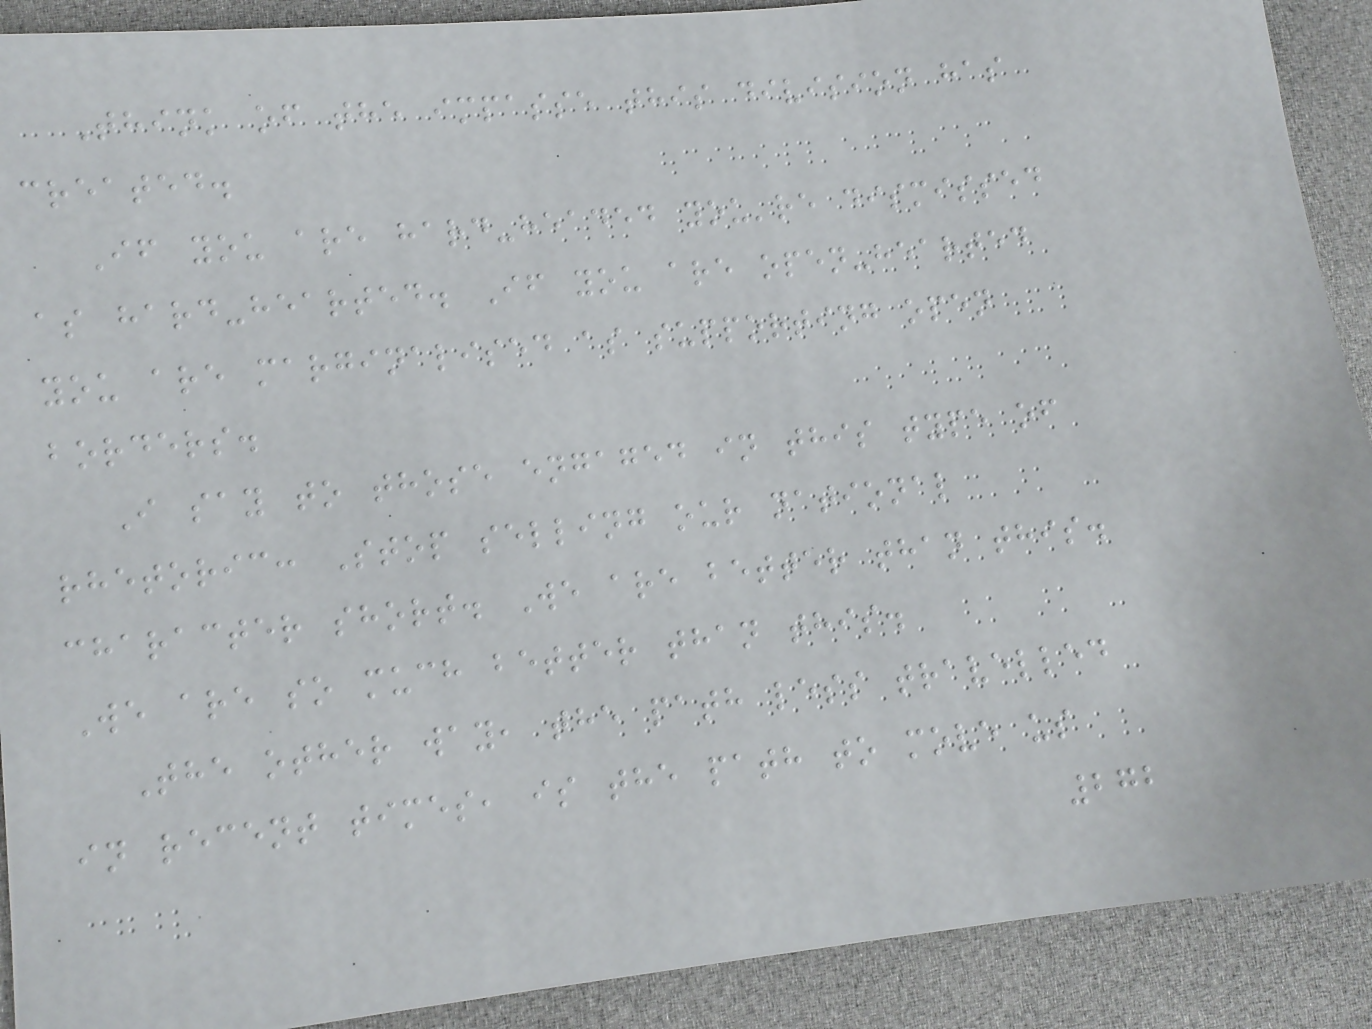Think of the impasse this division has
created.
If you are hard-headed you're dismissed
as hard-hearted. If you are open-hearted
you are marginalised as supporting open
borders.
I say to those engaged in this type of
rhetoric: Stop selling our national
character short. We are better than this.
We are so much better than this.
The other way, the path less travelled
in recent times, is the path to move us
272
